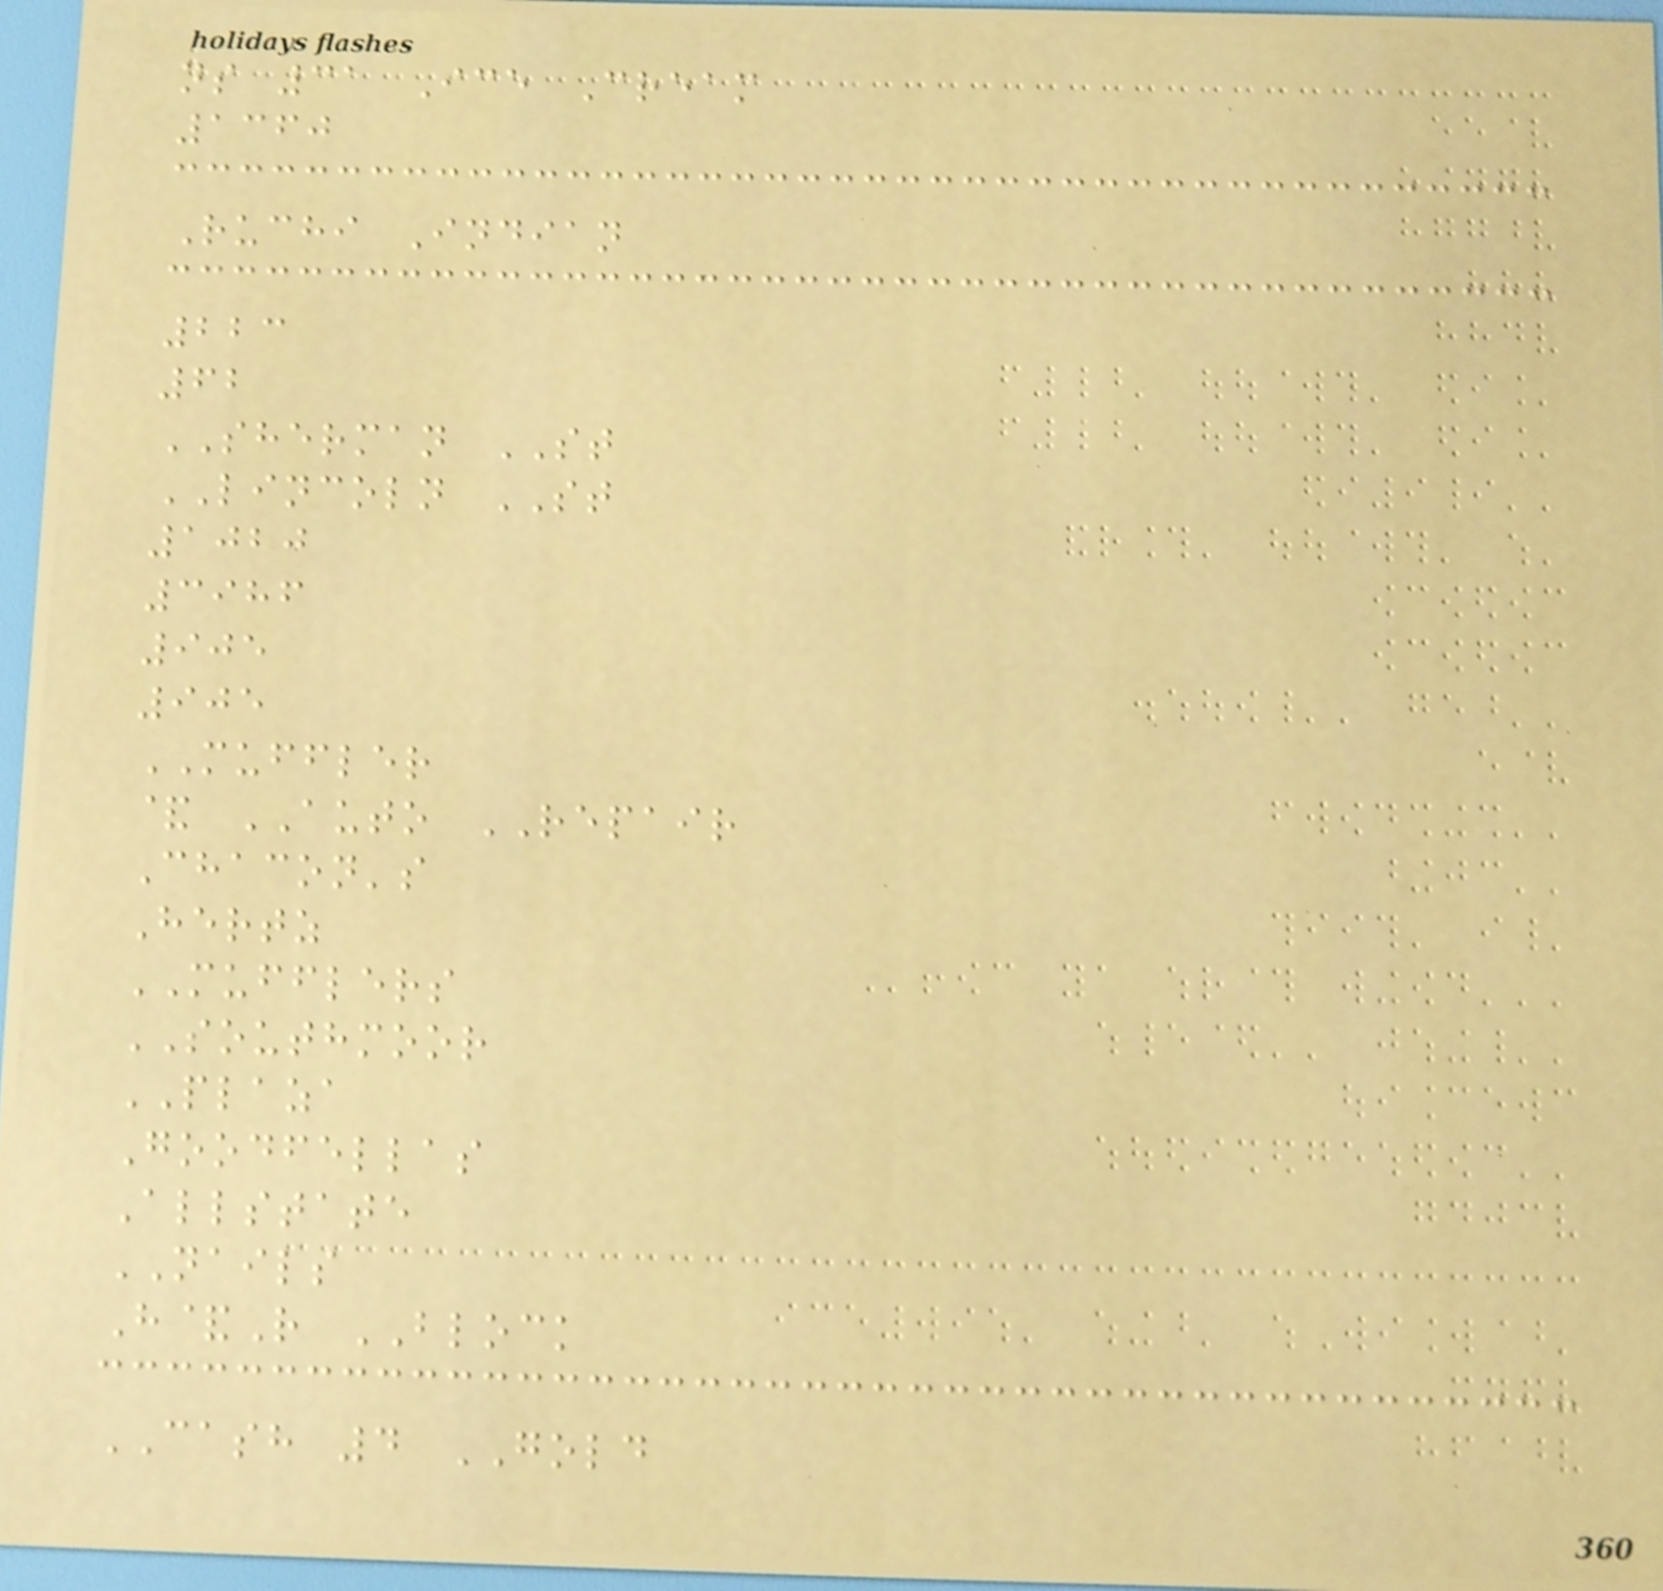ns 31 Ice Cream
1360
Ruchi Indian
223
62
SHERMAN ST
LINCOLN ST
1020
3986
905
905
MUFFLER
& AUTO REPAIR
Chacon's
Hertz
MUFFLERS
SOUTHMOOR
PLAZA
Goodfellas
Allstate
NAILS
H&R BLOCK
CASH 4 GOLD
